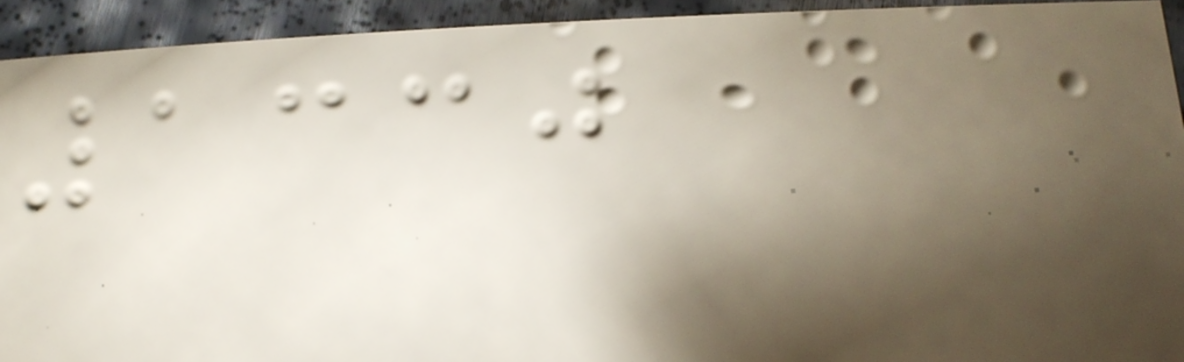1330
